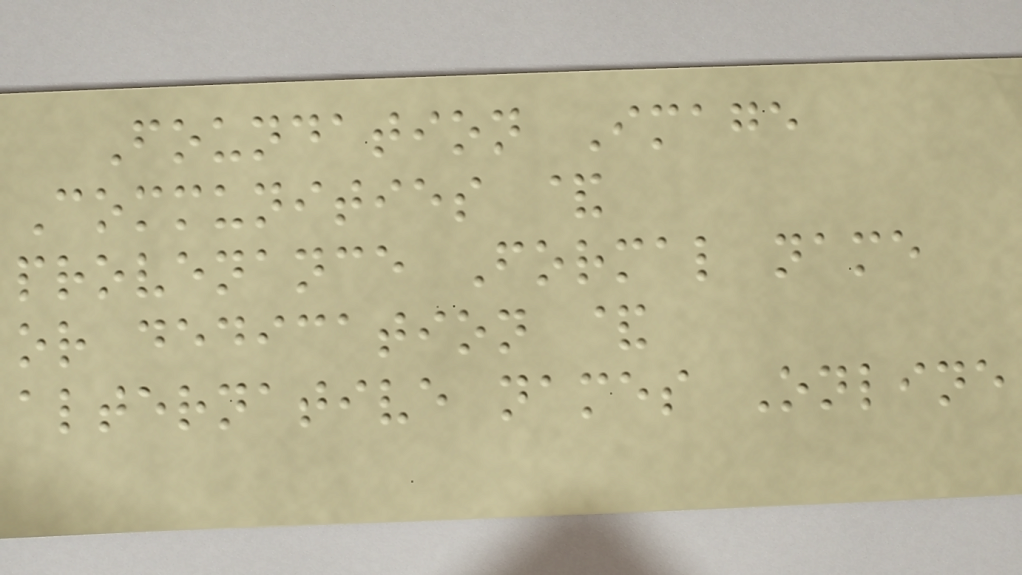Foundation Image
Communities &
provenance Formal name
or dedication &
alternative names Online
